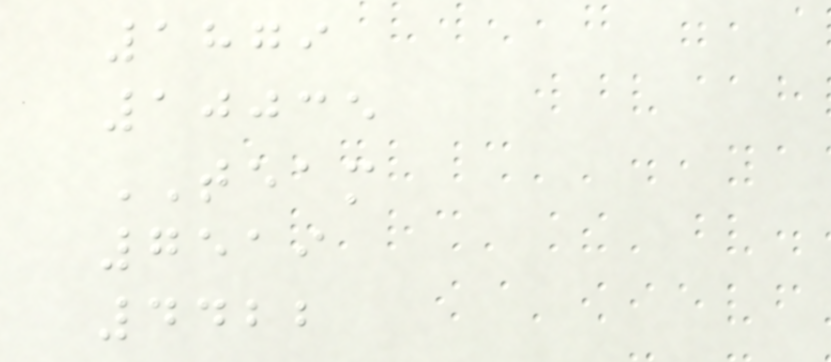1879
10035
TEAM
7519
4422
